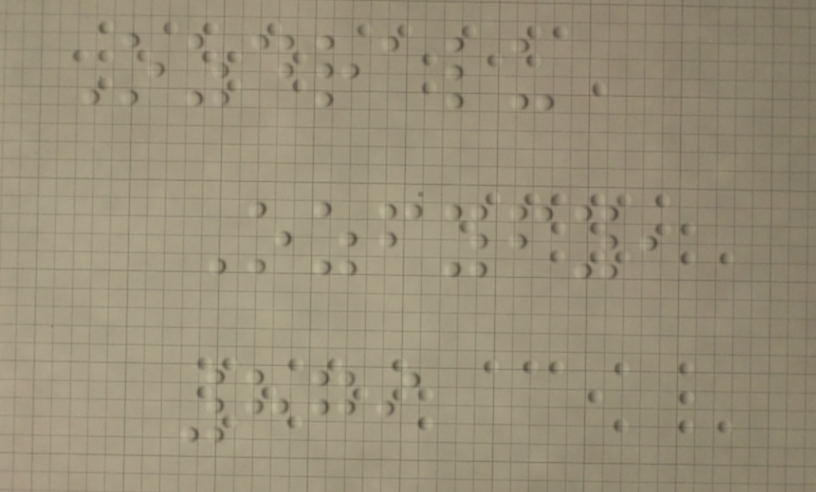Ozdralu
Ozfyfy,
879
